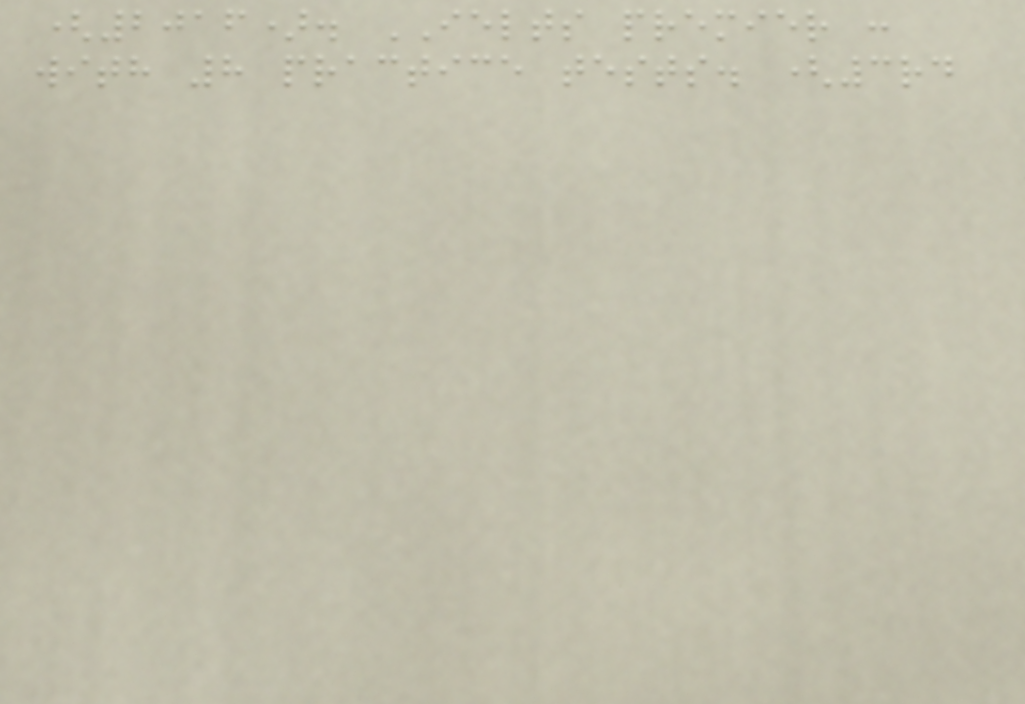(2016). IELTS premier :
with 8 practice tests. (3rd
